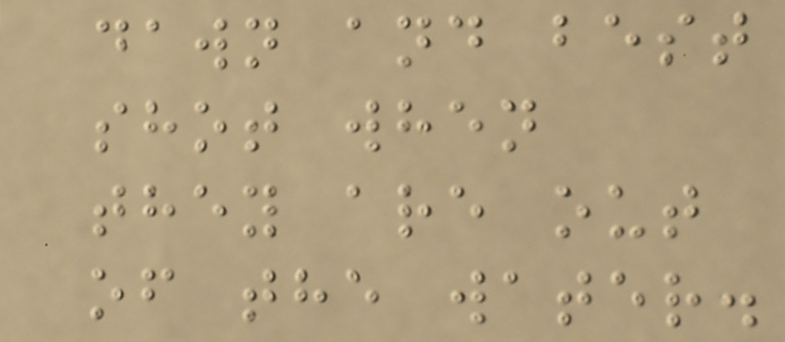dawn and best
shot when
they are out
of the water.
